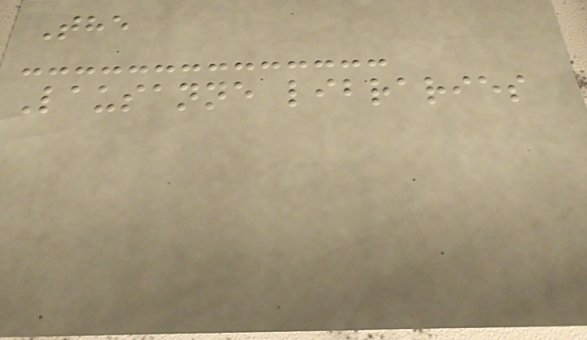The
Lausanne libraries
